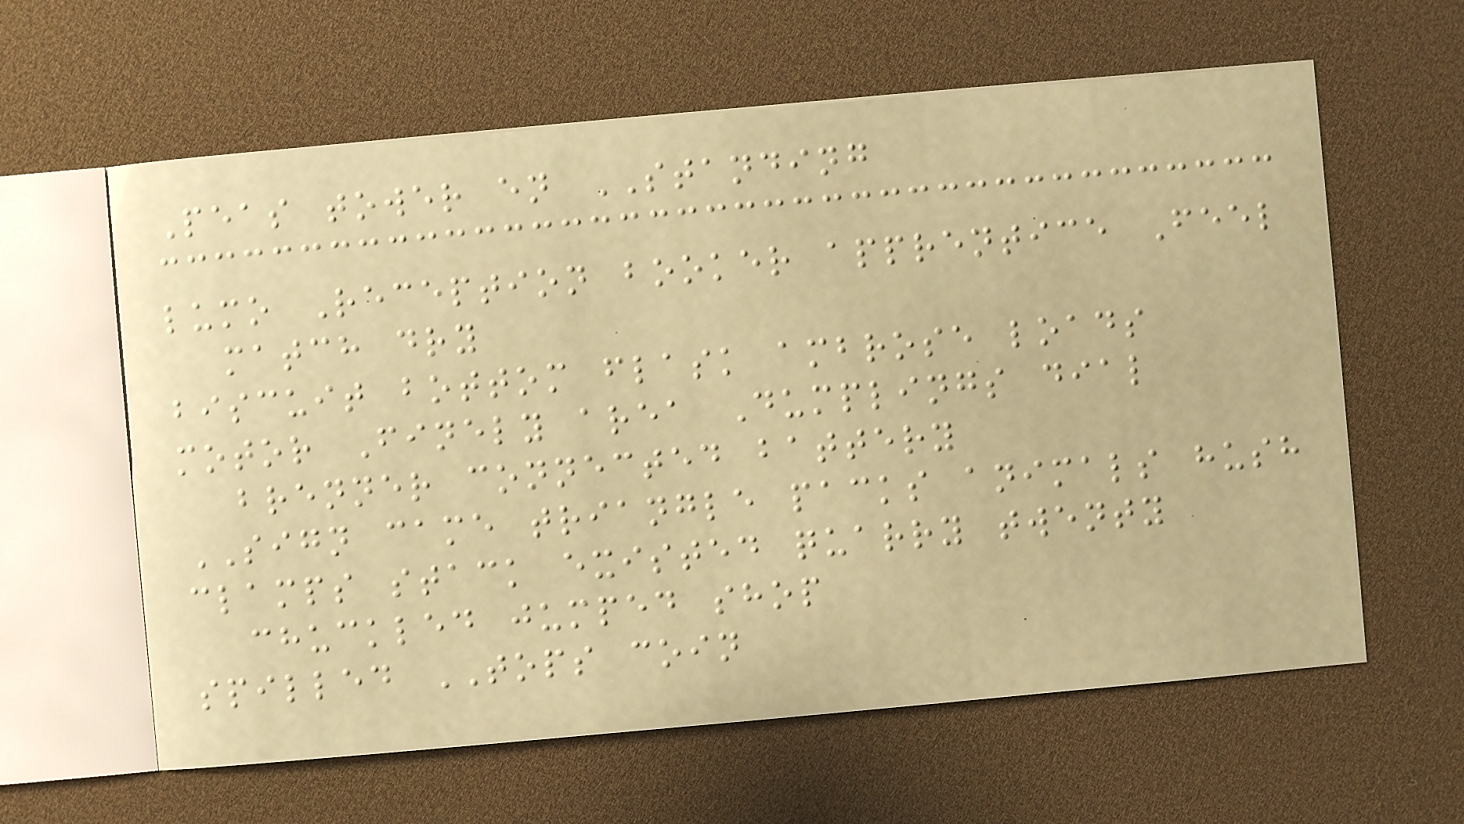Peas tower en STANDING
lumo Reception booker apprentice Feel
match dry
biscuit bottom flask ambrose loads
motor Finely area Dumplings dial
brenner connected battery
SIGN came triangle packs animals hush
clamps stack existed quarry twenty
chuckled jumped shop
spilled TOPS coin
